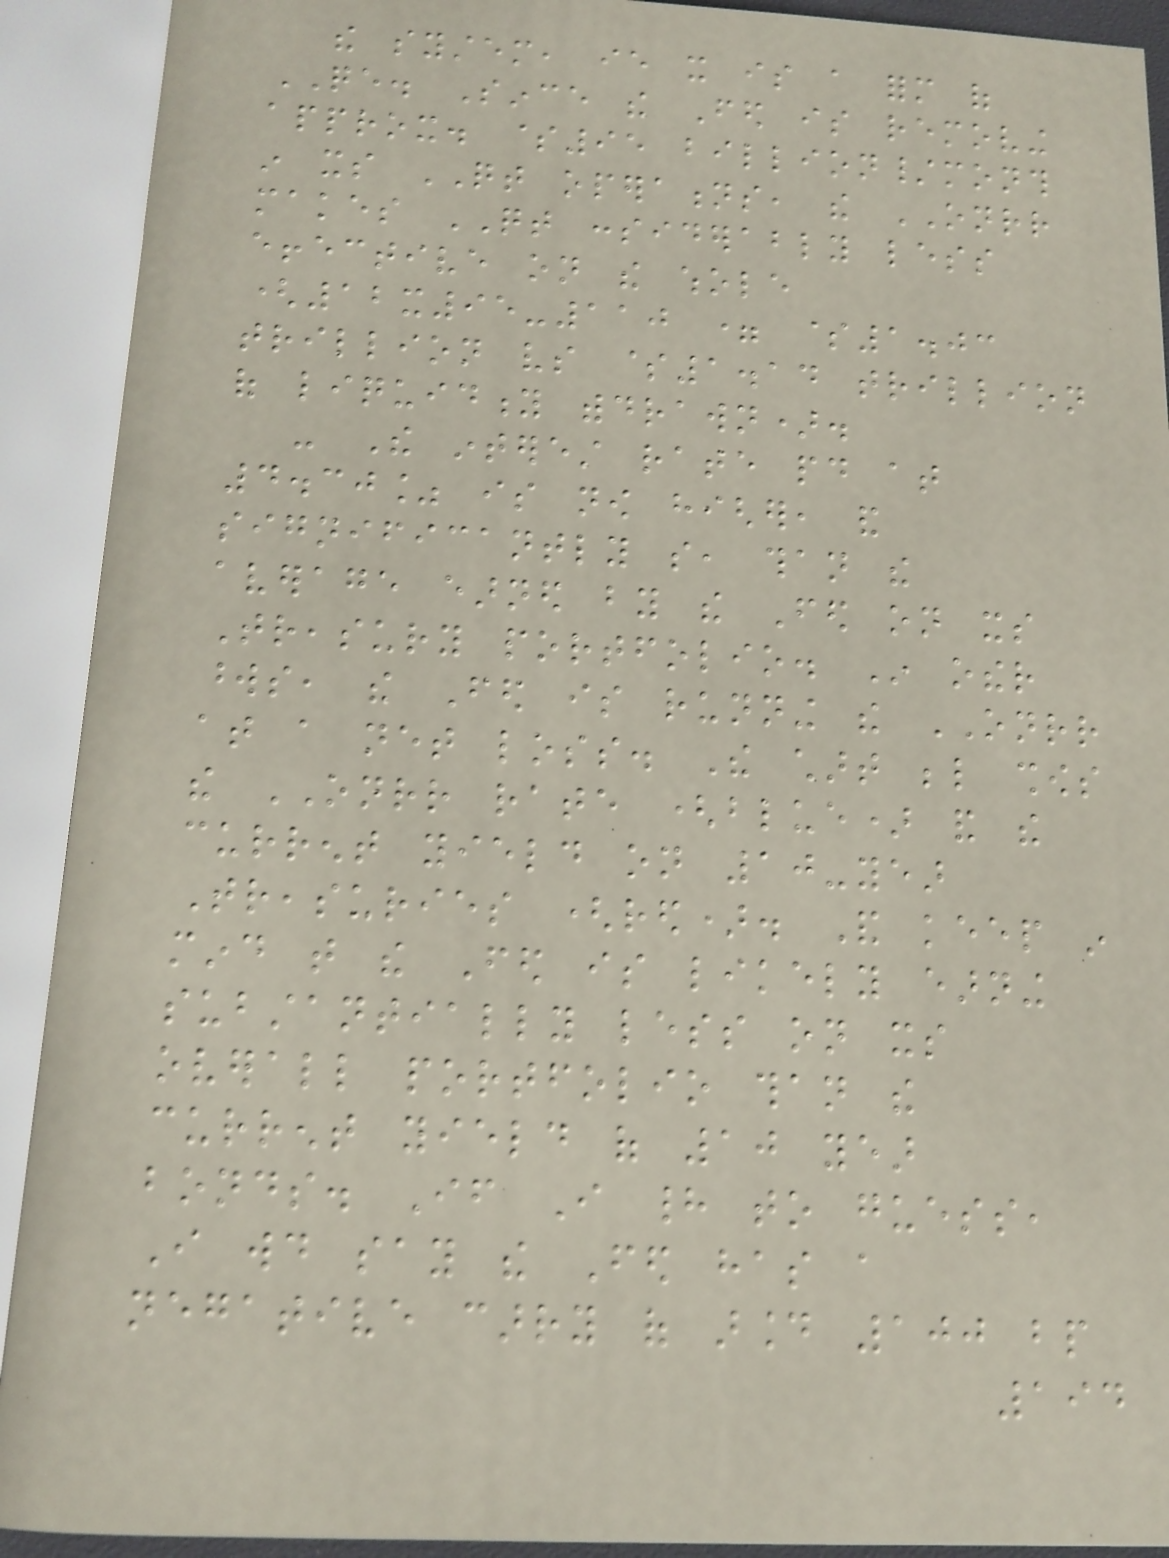the system, ie it is a form of
QE. Since the Fed is removing
approx. $95 billion/month
in its QT operations, the ONRR
makes QT considerably less
effective on the whole
(12x95-110 = $1.03
trillion vs $1.14 trillion
of liquidity withdrawn).
- The interest rate paid at
4.30% is now higher, and
significantly so, than the
average earned by the Fed on its
Treasury portfolio. In other
words, the Fed is running the ONRR
at a net loss. The chart below shows
the ONRR rate (blue) and the
current yield on 10-year
Treasuries (red). And keep in
mind that the Fed is likely earning
substantially less on its
overall portfolio than the
current yield of 10 year
bonds. If I had to guess,
I would say the Fed has a
negative carry of around 100 bp
194
